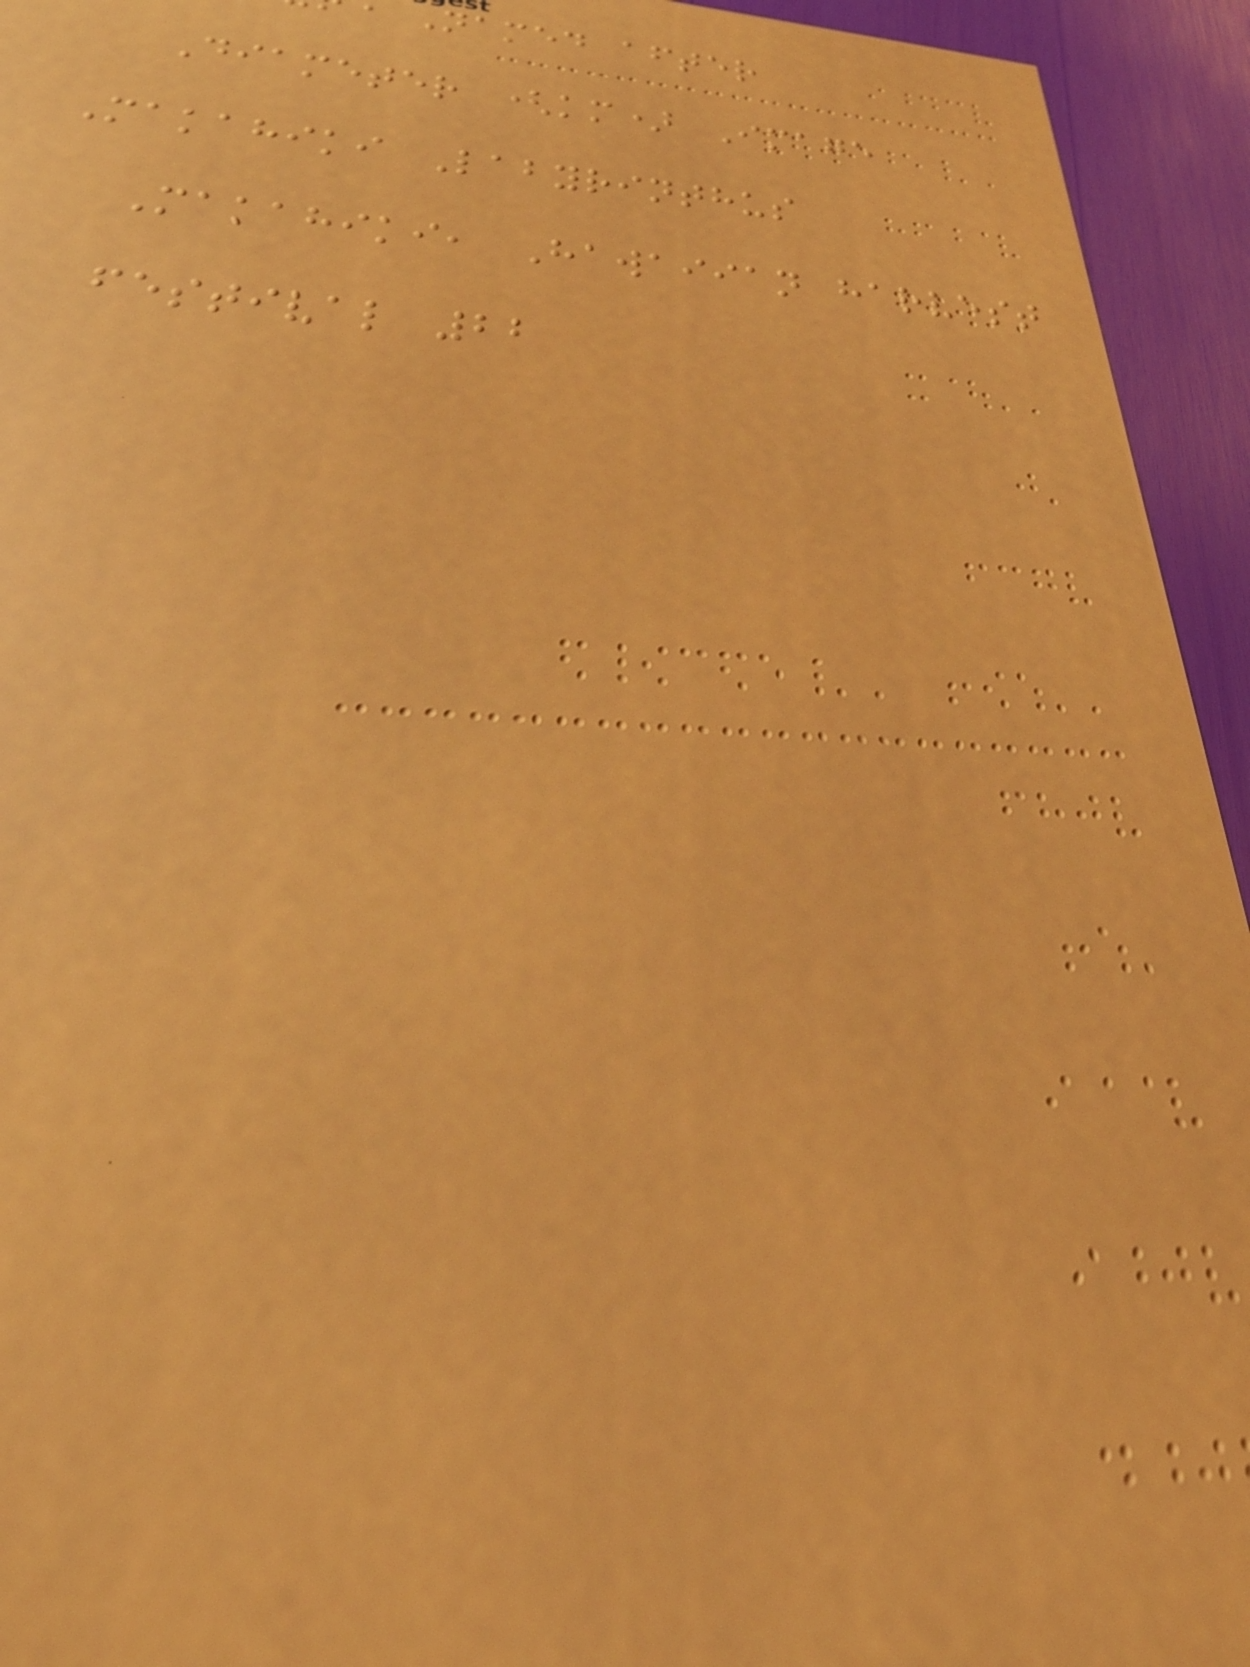Named after
Diameter (km) Image
Makahiki Labyrinthus
Makahiki, Hawaiian harvest
festival 22
